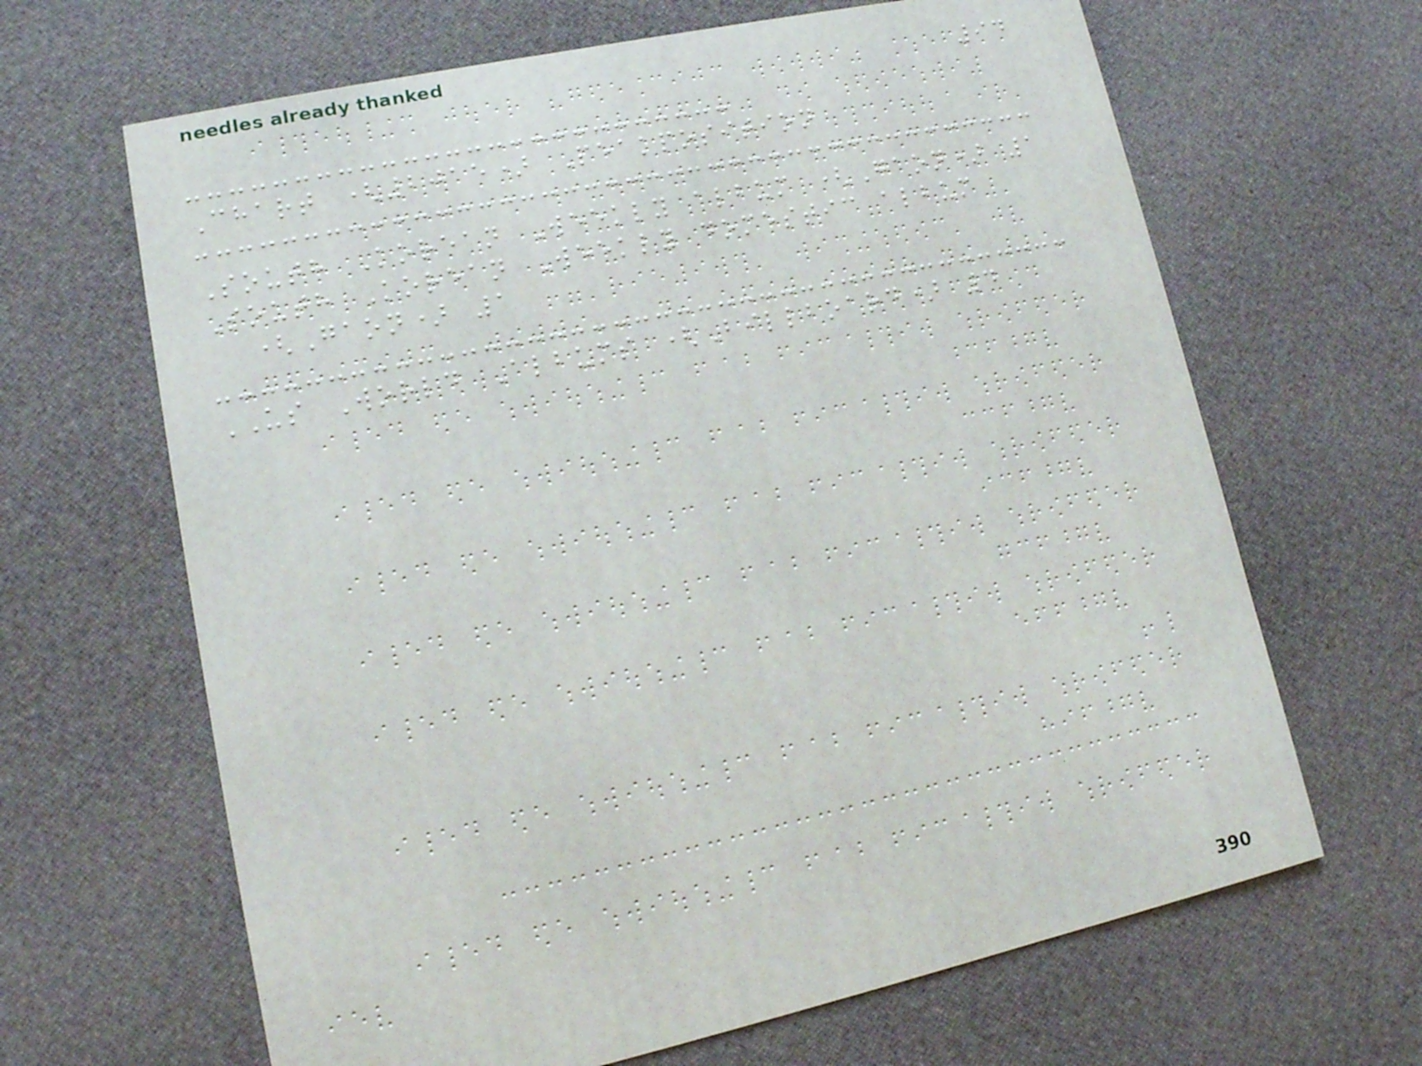94
Chart (2015) Peakposition
South Korean Weekly album (Gaon) 1
South Korean Weekly domestic album
(Gaon) 1
US World Albums (Billboard) 4
